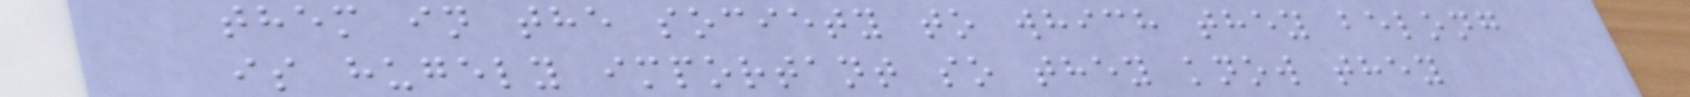them in the society to which they belong
is hugely important so they know they
